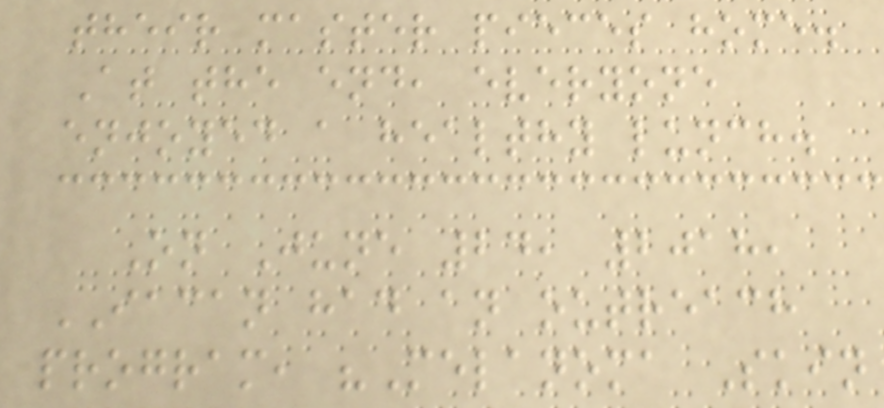their master pieces home.
At the end, everyone
enjoyed a healthy lunch.
On June 24, 2018,
IACAN had an outreach
program, "Melanoma Skin
